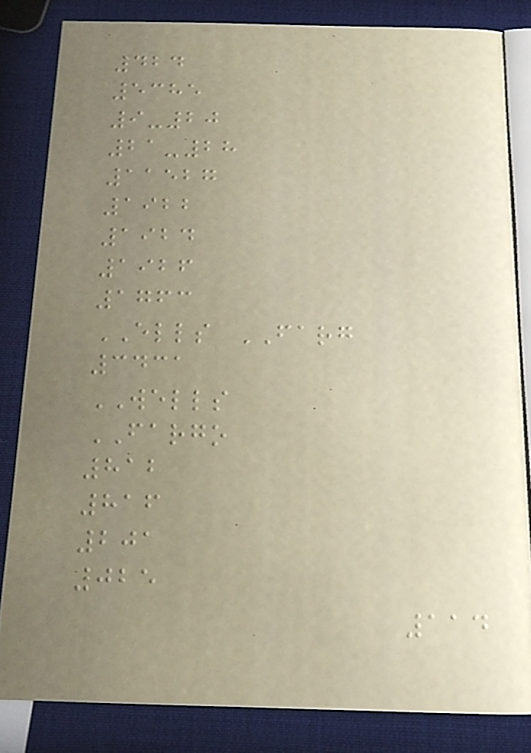424
5385
9-20
21-28
11527
1922
1924
1926
1763
ELLS FARG
3431
WELLS
FARGO
812
816
201
025
114
